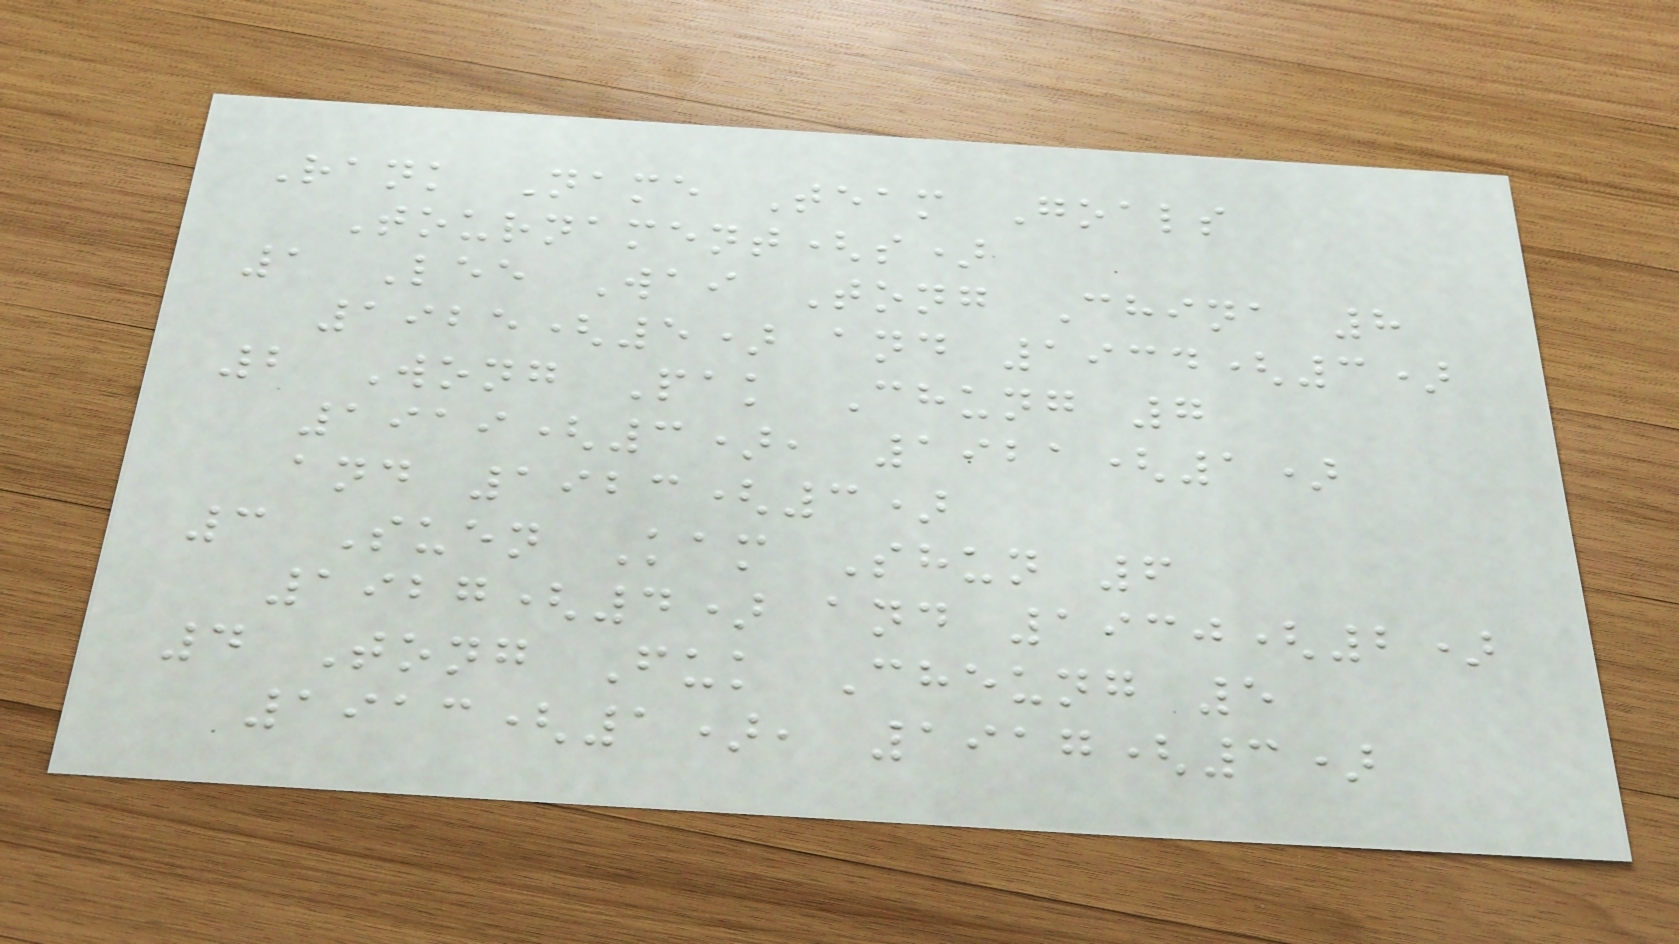Rank Name Team Goals
Tournament(s)
1 Lee Wai Tong China 8
1925(5) and 1934(3)
2 Wong Pak Chung 7
1919(3), 1921(1)
and 1923(3)
3 Suen Kam Shun 6
1927(4) and 1930(2)
4 Tong Fuk Cheung 5
1913(1), 1917(3)
